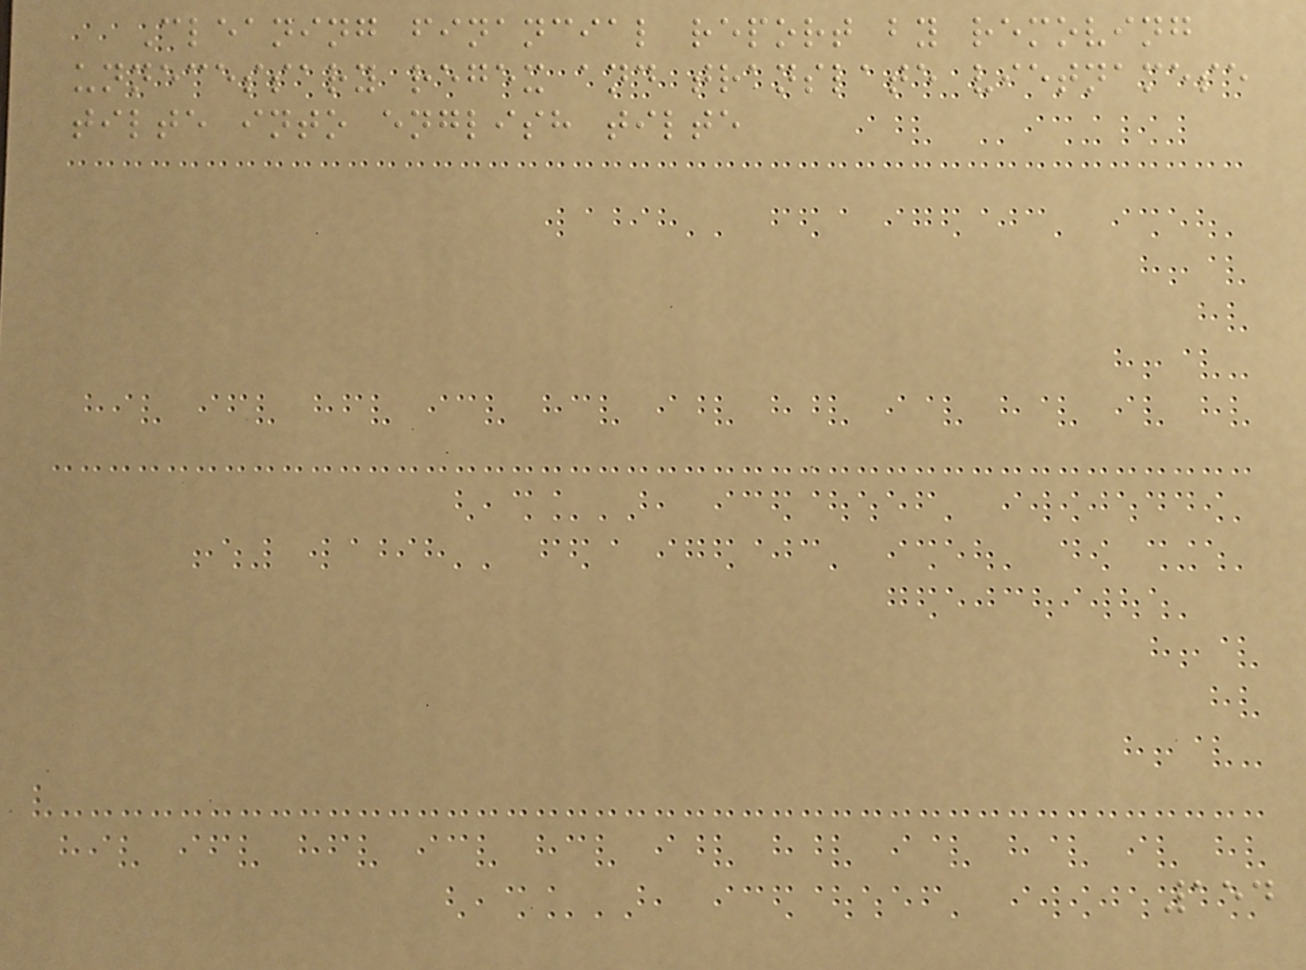Cleaning financial report by removing
unnecessary regex and translate vietnamese
tilte into english tilte
154
